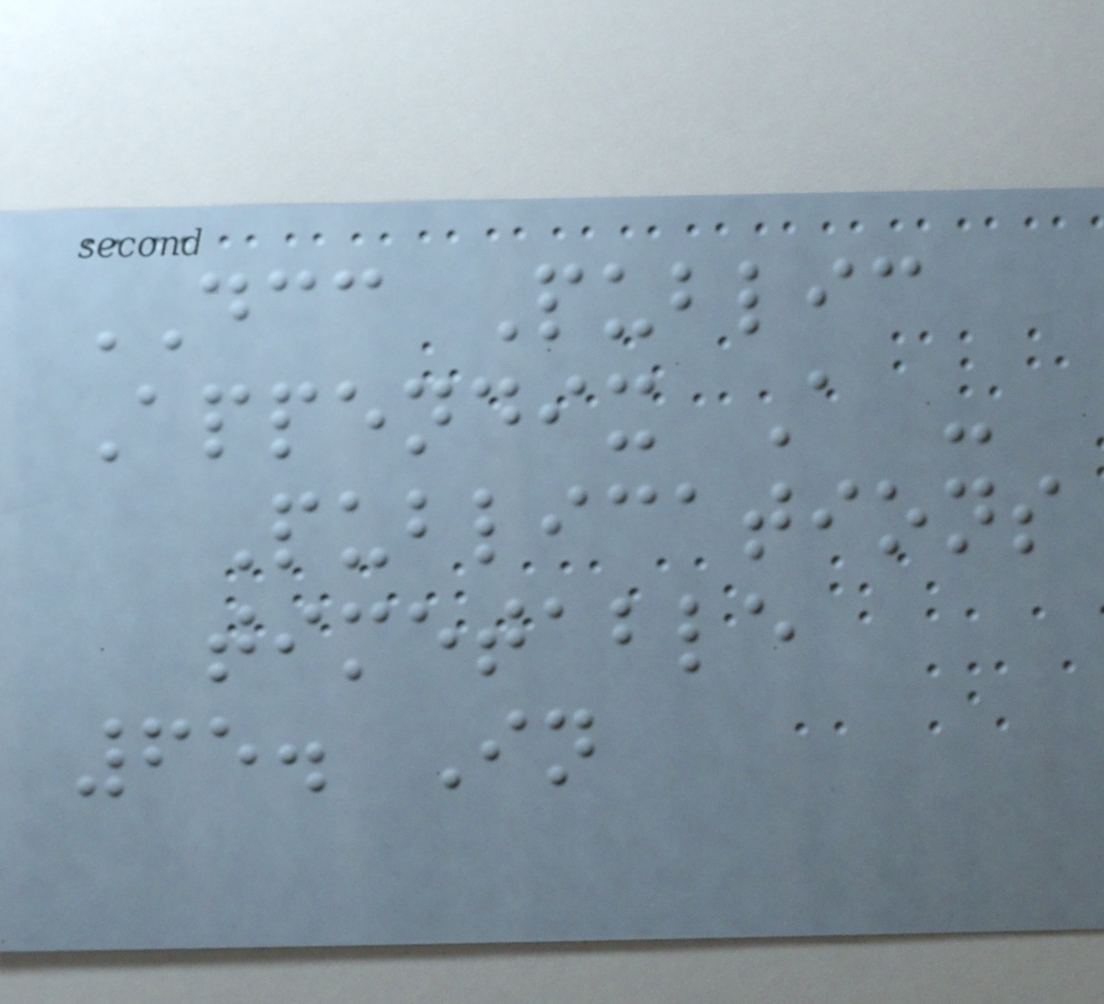DCC Public
Appendix A -
Publications
timetable
65. In
